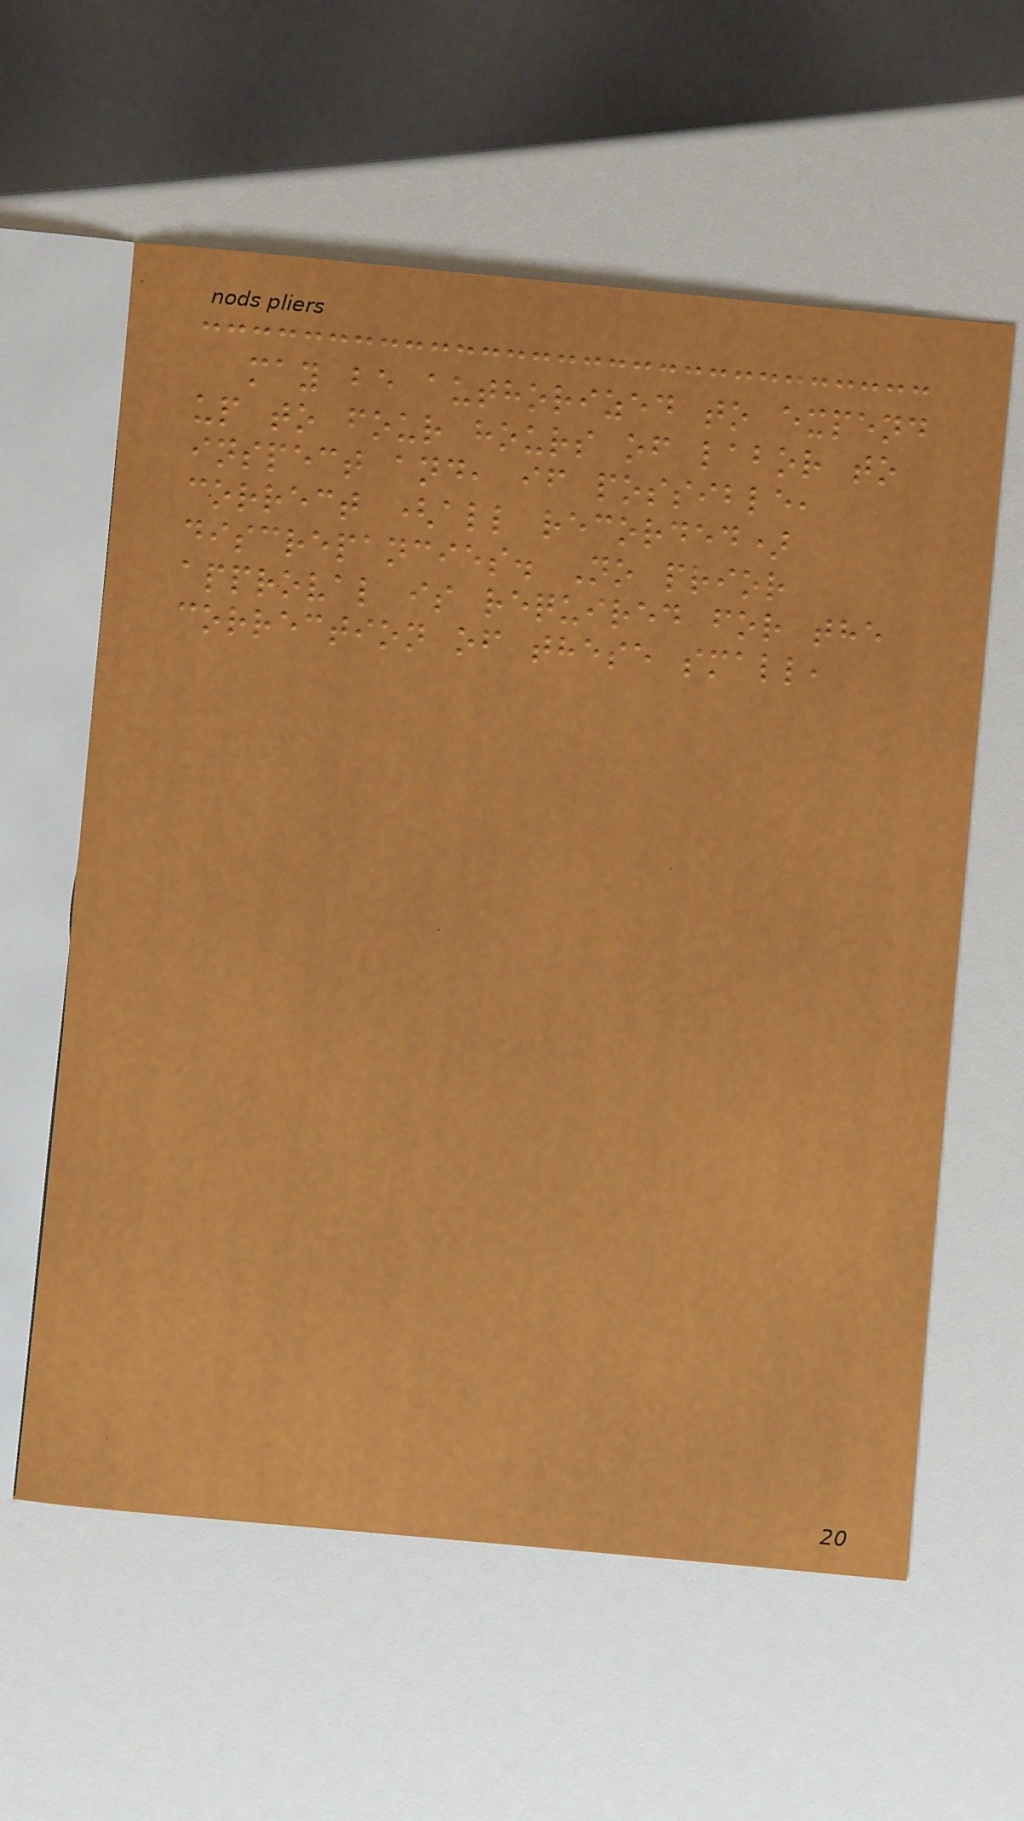may be authorized to expend
up to four hours of labor to
inspect and, if possible,
correct (all recorded)
discrepancies. No prior
approval is required for the
correction of these small,
